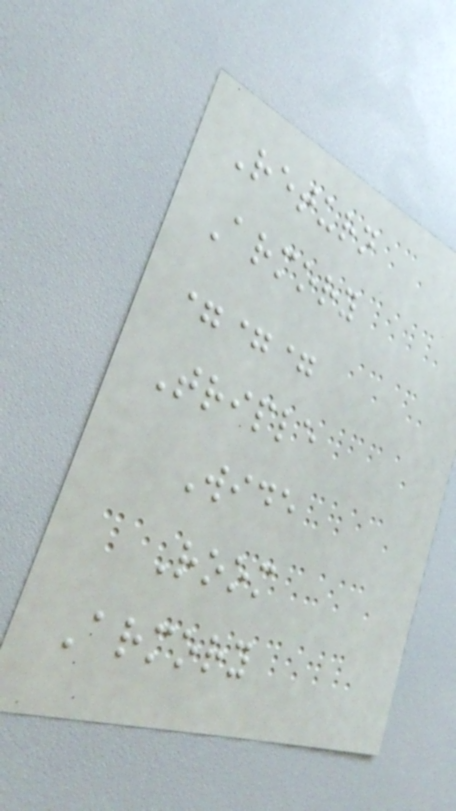Return
Armory
===
Triple
Wide
Room
Armory
